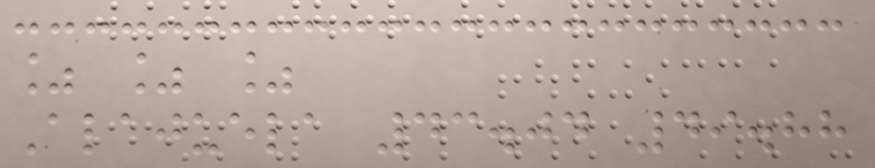% % %
Alajuela 43.04 49.88
